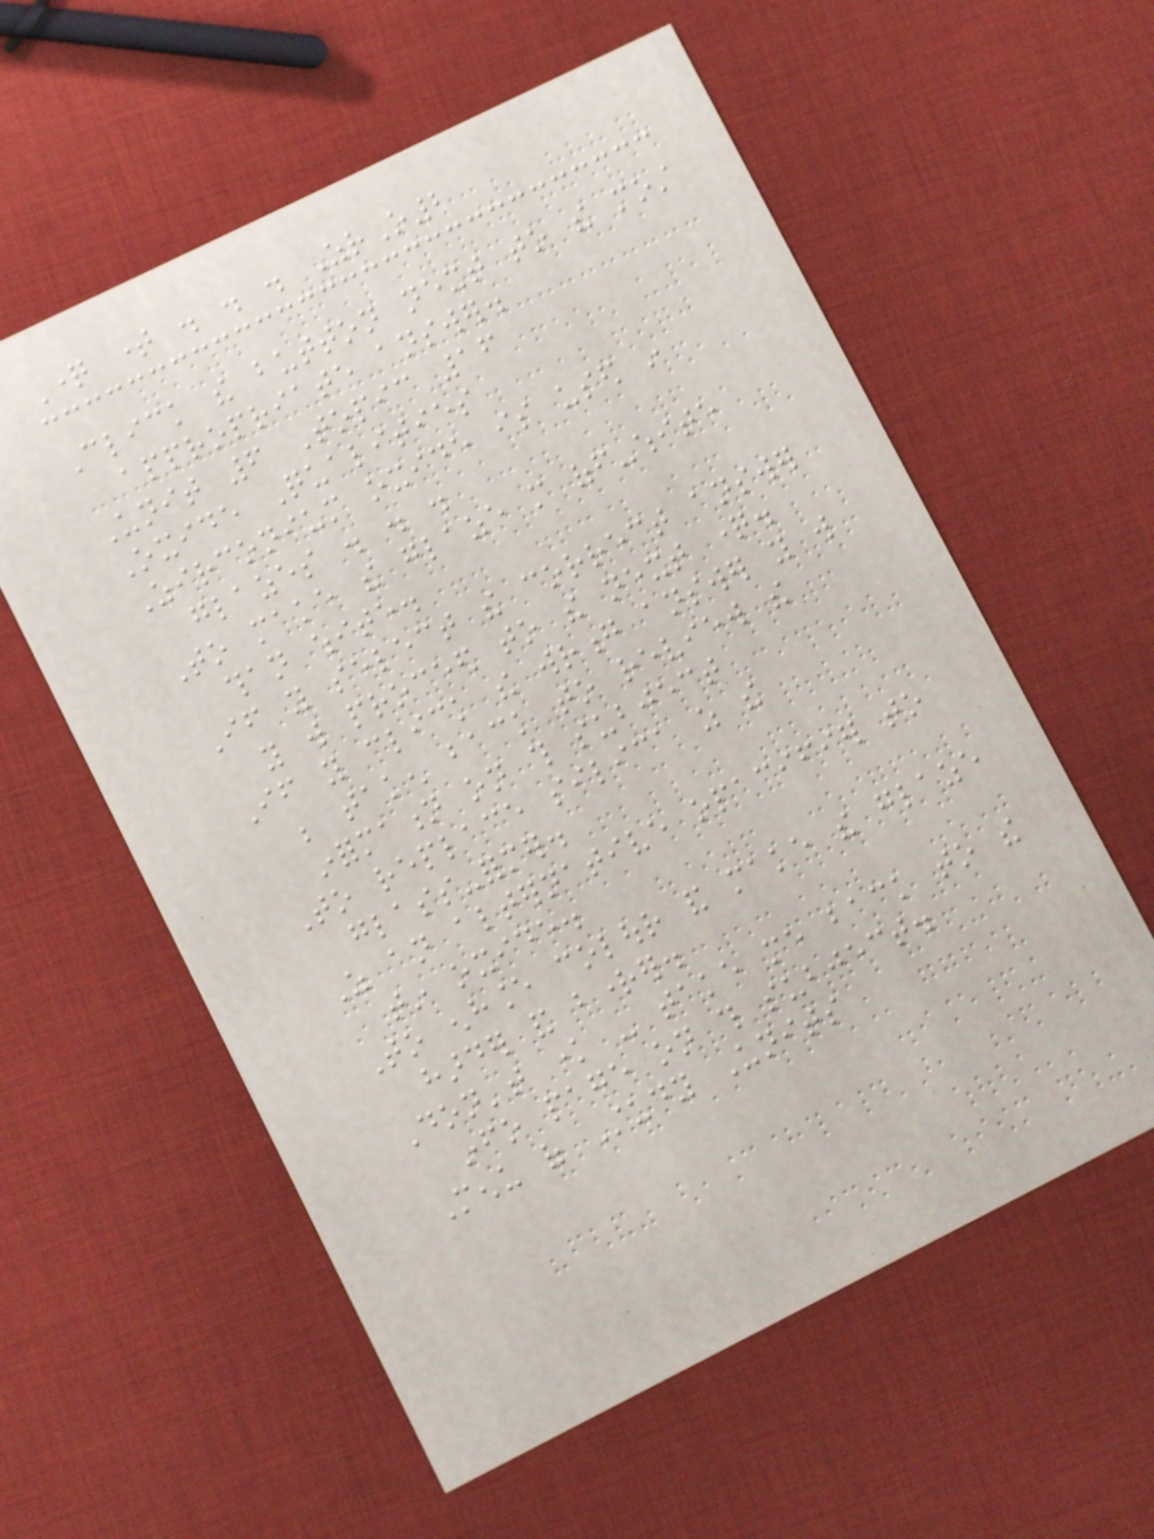Question time . . . ZrO2
Click the button next to the most
appropriate answer.
Unit 6 Topic 16
Oxide Qualities
Zirconium oxide is used in
glazes . . .
To make the glaze more off-white
than white.
If you select the correct answer
you will proceed to the next question.
If you click the wrong answer you will
be taken back to review the
information on this subject
To replace silica as the
glass-former.
As an alternative opacifier to
tin oxide.
To enhance colour and make the glaze
harder and brighter.
Don't know - take me back to the
info page on this subject.
Menu of Study Units
